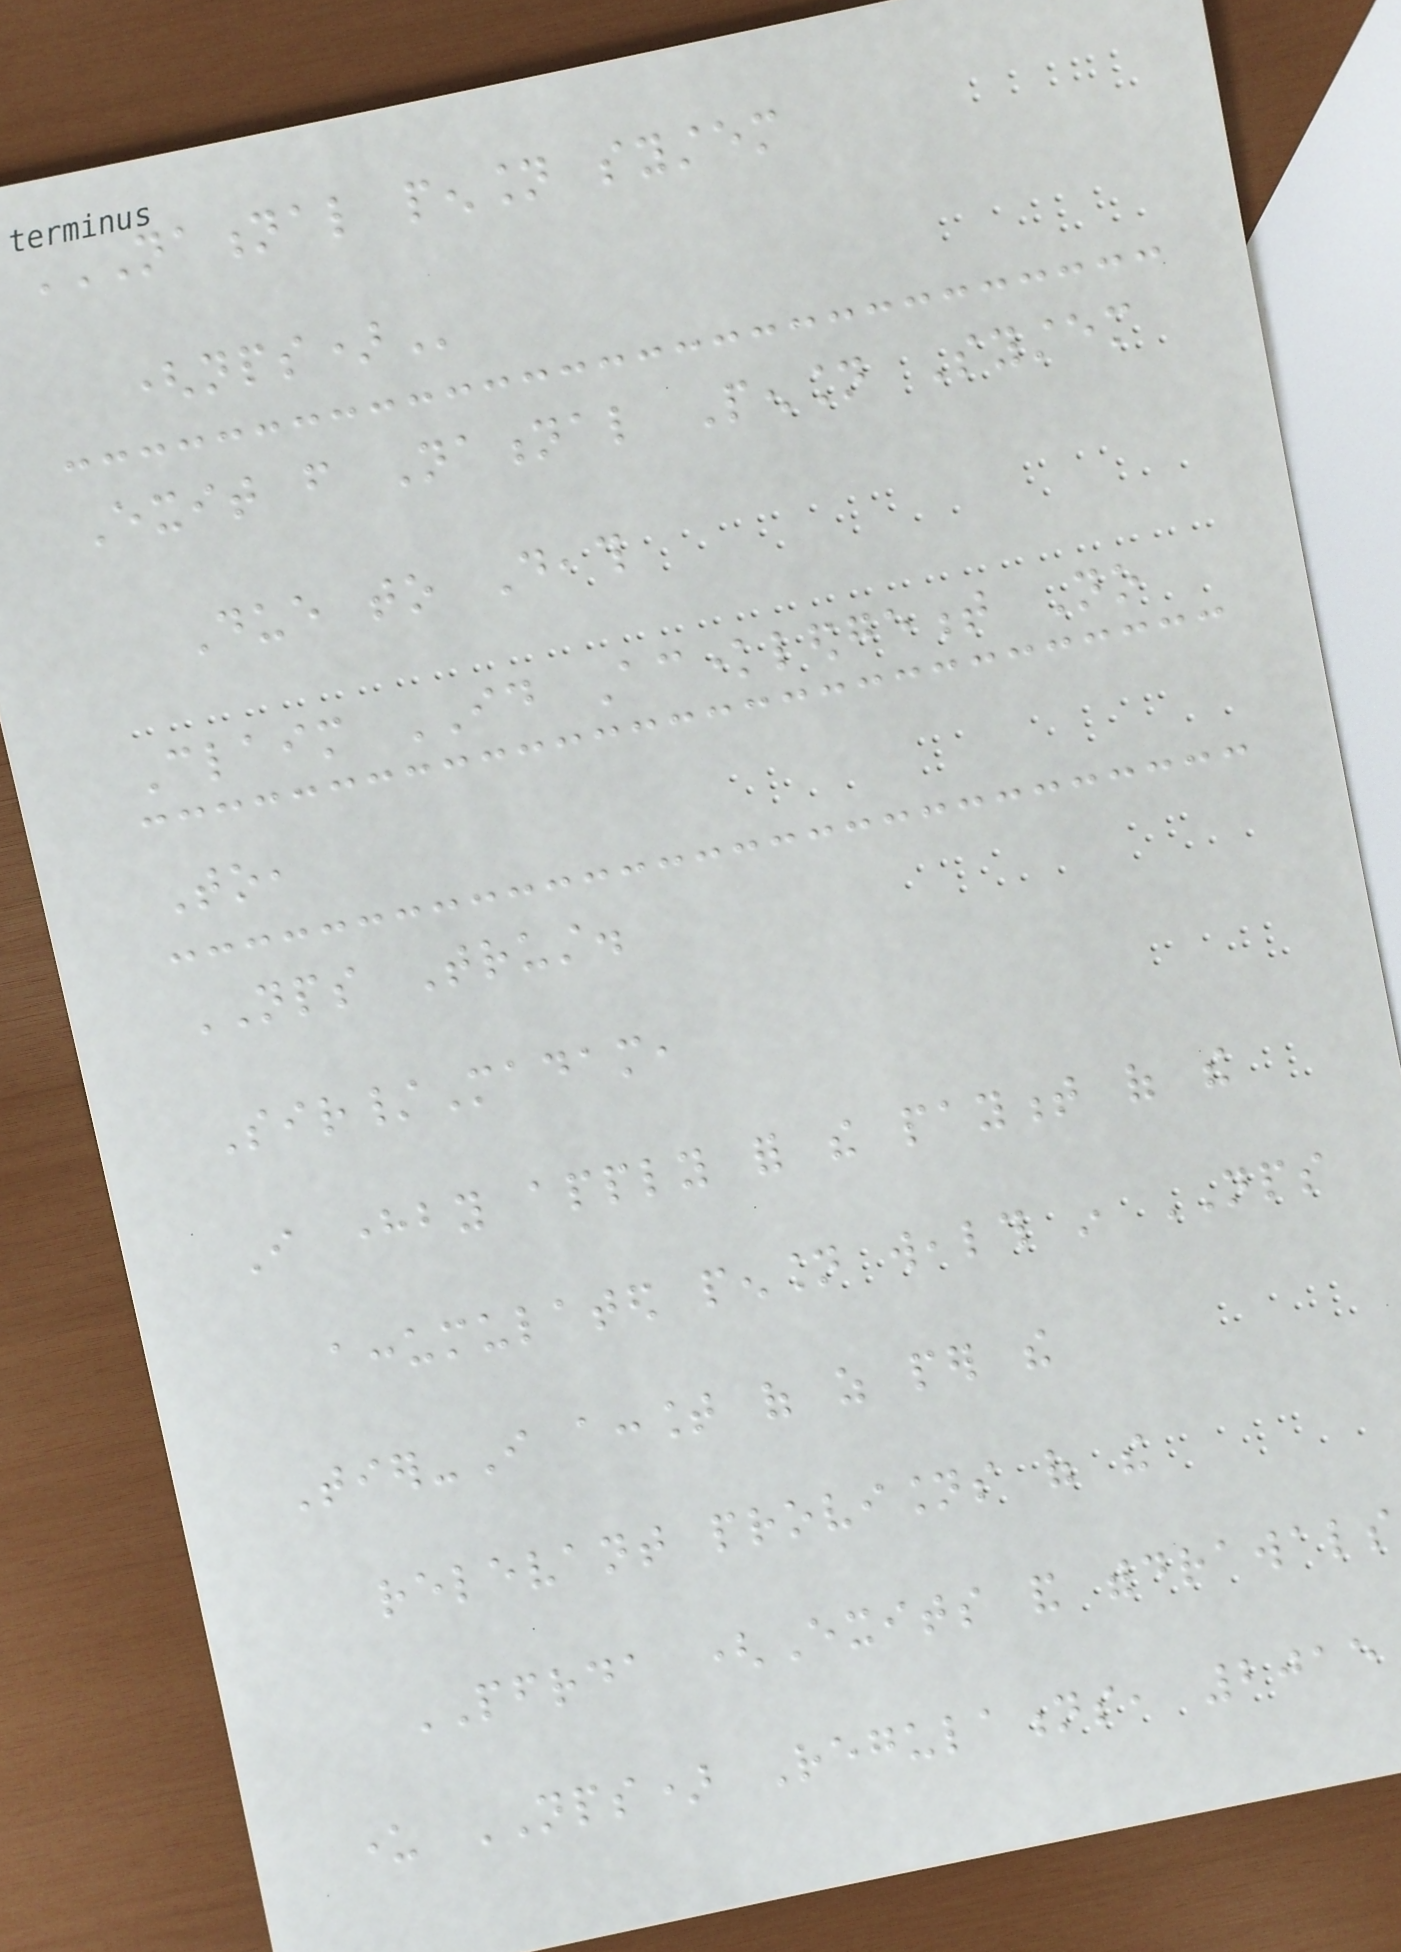NATIONAL PENSION SYSTEM
(NPS)
Exit from National Pension System
Due to Death
Claim ID Acknowledgement No
To,
NPS Trust.
Sir/Madam,
I hereby apply for the payment of the
accumulated pension wealth in NPS
Tier-I account of as per the
relevant provisions of the
PFRDA (Exits and withdrawals
under NPS) Regulations, 2015
